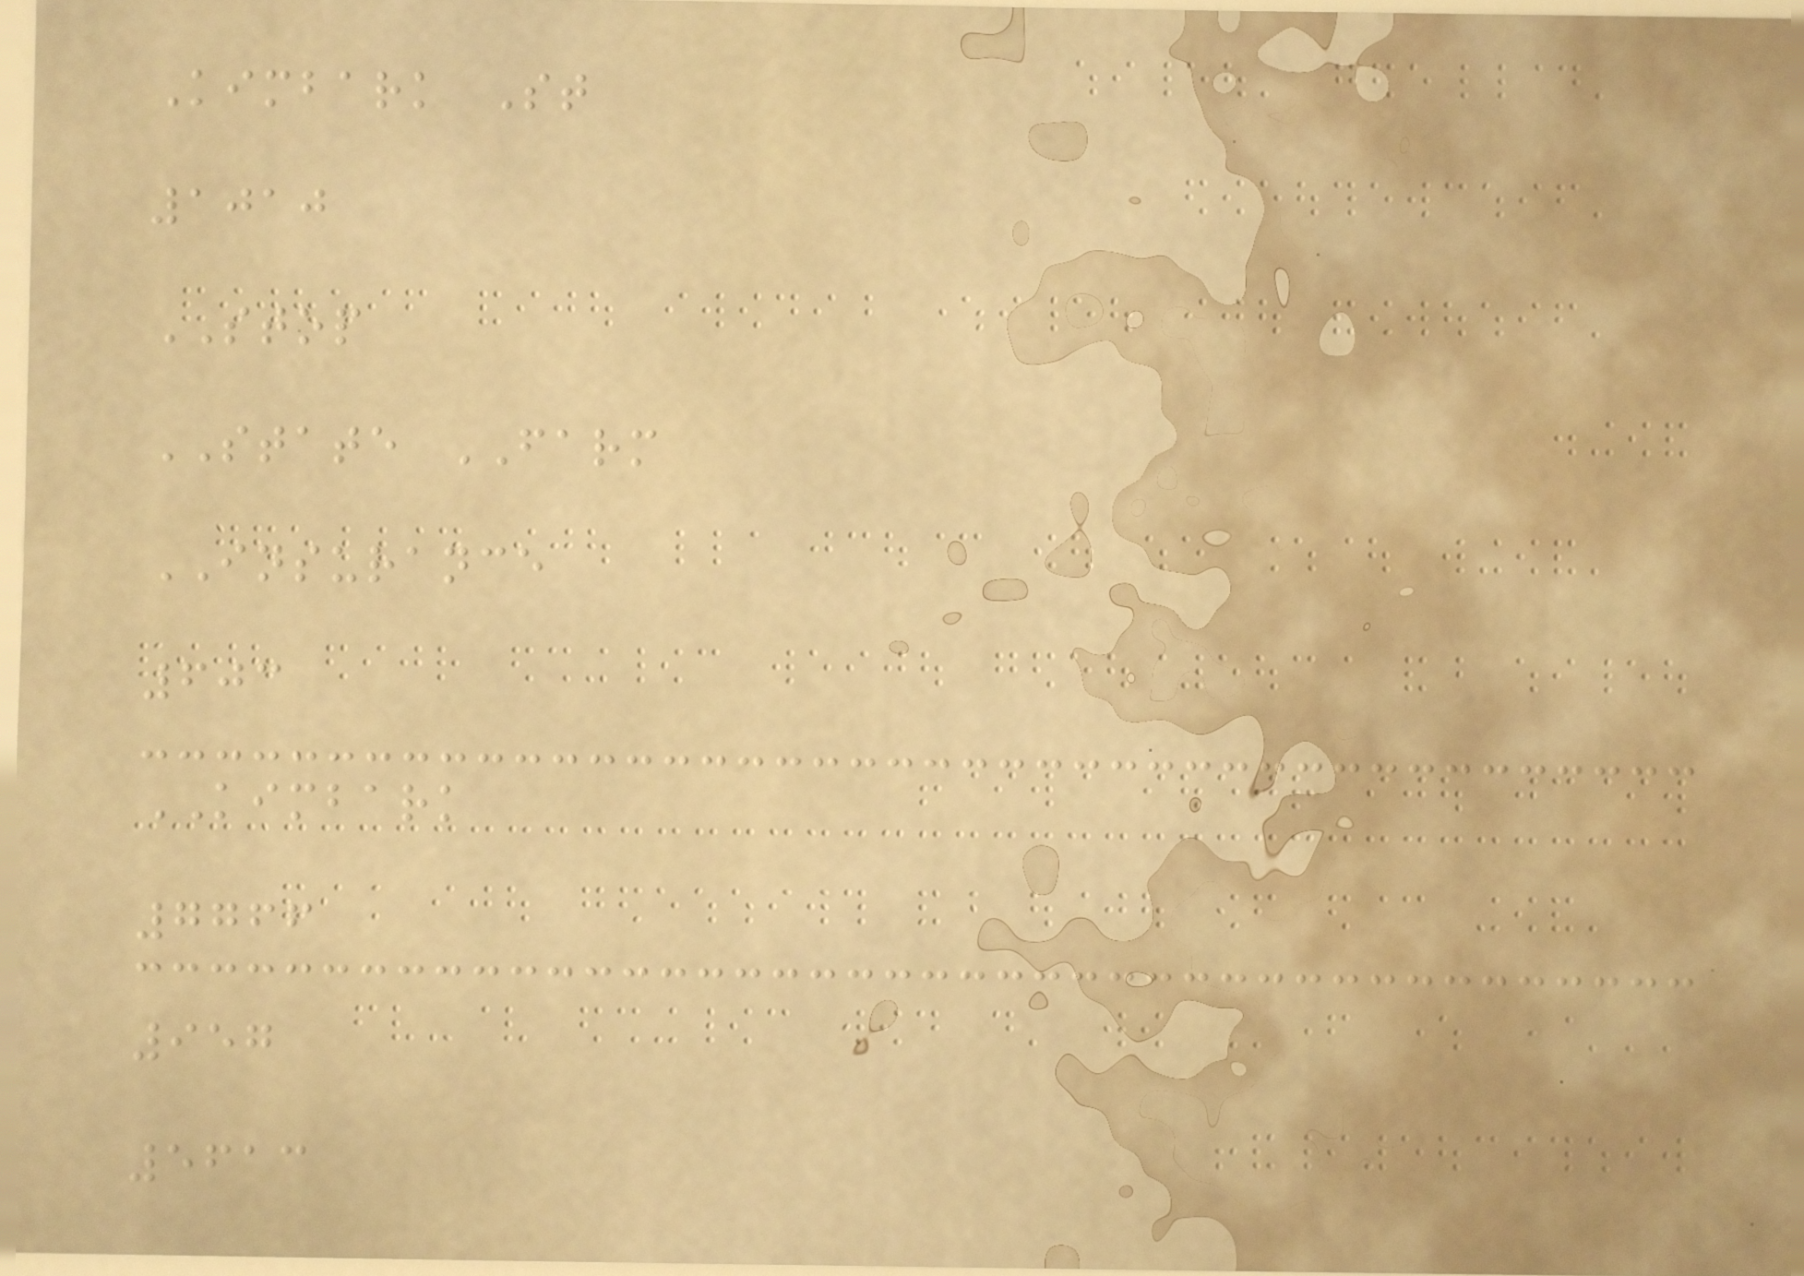Kimbark St
1010
STOP
STATE FARM
INSURANCE
603
KIMBARK
7766
957
5613
